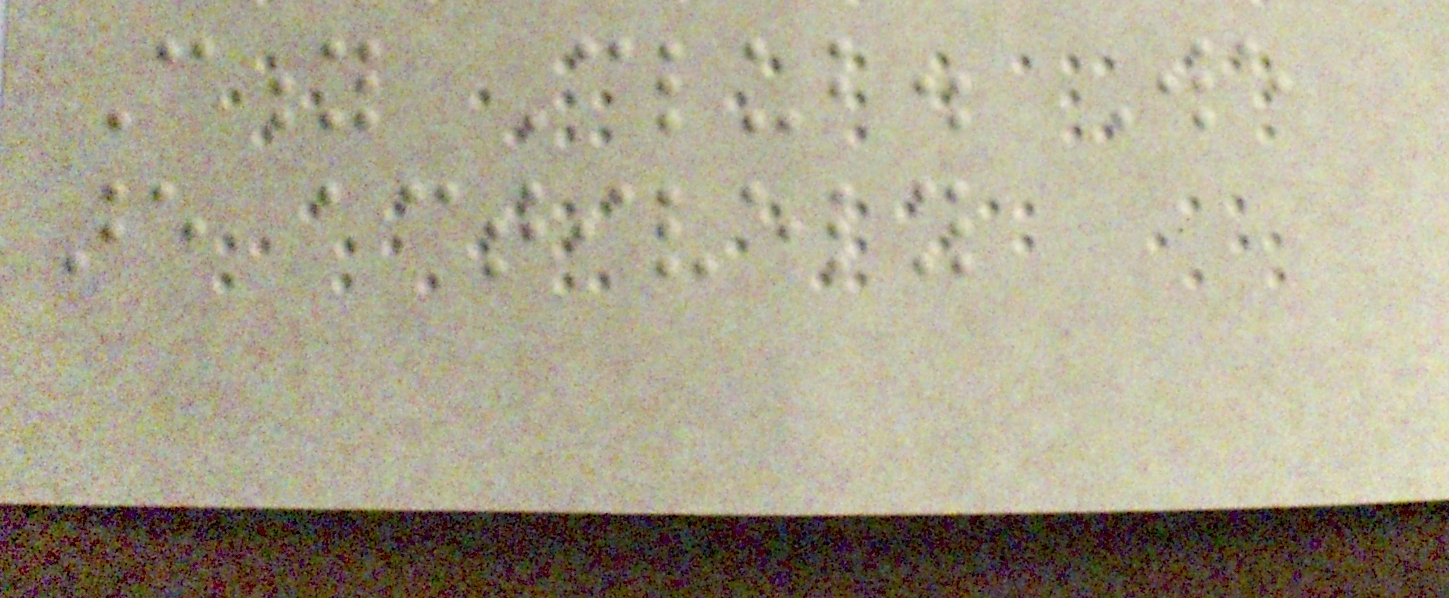City Club. We
are actively
